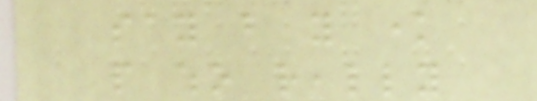say but you know
people who really
